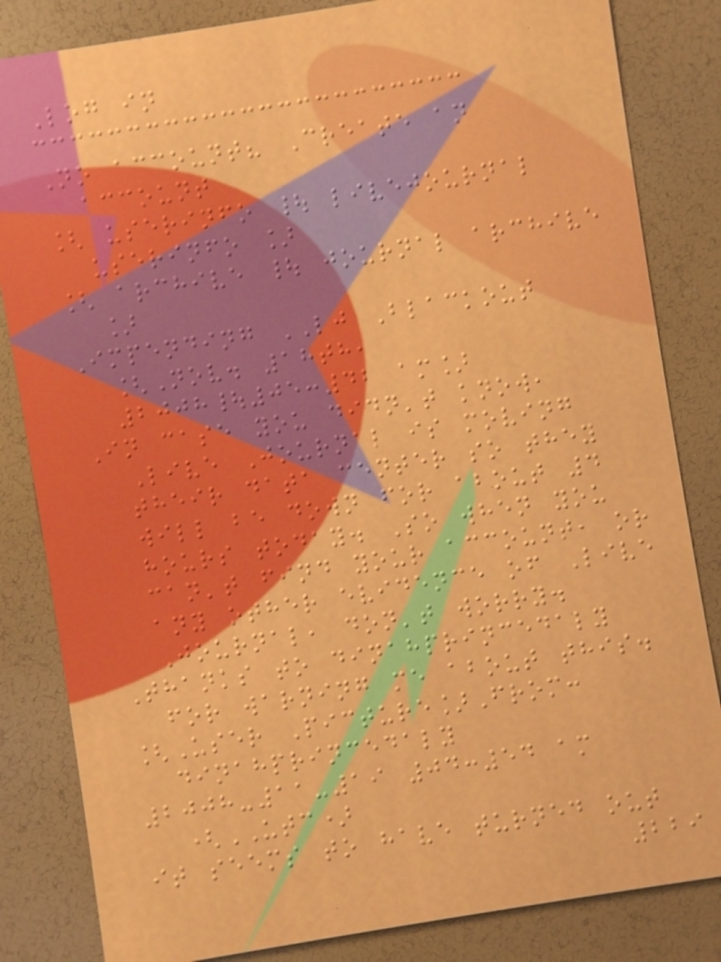Log in
No account? Create an
account
[ userinfo | livejournal
userinfo ]
[ archive | journal archive
]
Impending LJ Blackout
[Nov. 18th,
2008|05:42 am]
In case you didn't know,
Live Journal is moving
their data center so they
will be down for about 4
hours today. So when you
can't find your account, or
any other evidence of Live
Journal, don't worry.
Thanks to dinahprincedaly
for warning me about this.
[User Picture]From:
dinahprincedaly
2008-11-19 04:54 am
(UTC)
it seems to have turned out
229
